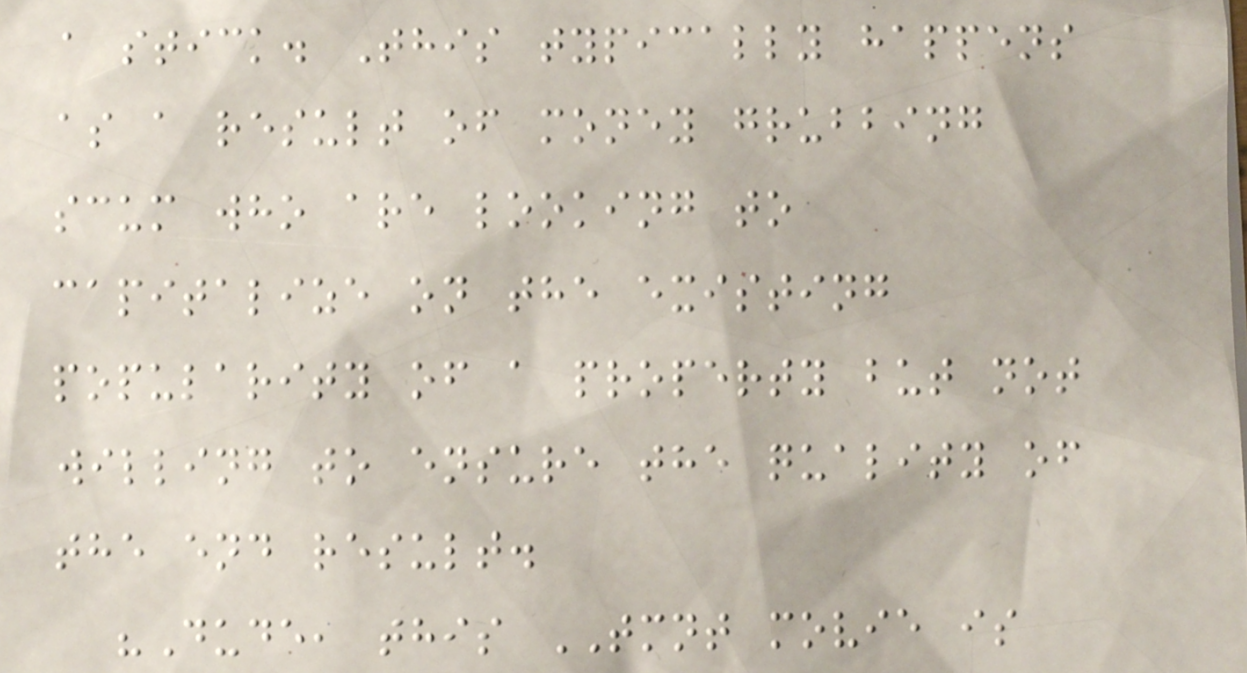a stick. This typically happens
as a result of money grubbing
scum who are looking to
capitalize on the existing
popularity of a property but not
willing to ensure the quality of
the end result.
"Dude, this TMNT movie is
